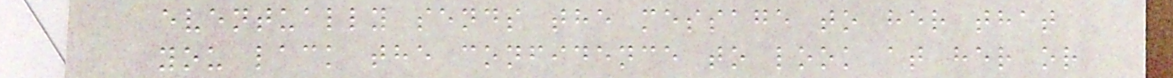eventually sends the message to her that
you lack the confidence to look at her or
